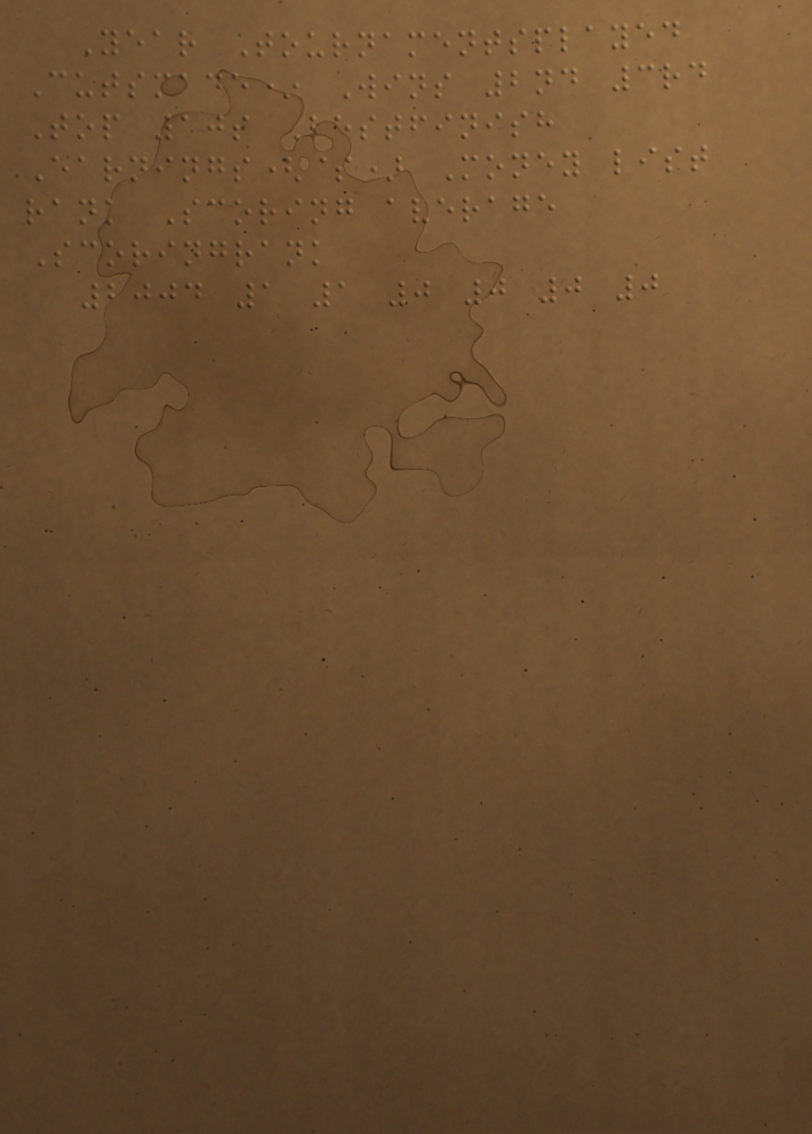Year Tournamentsplayed
Cutsmade* Wins 2nd 3rd
Top 10s Bestfinish
Earnings($) Money list
rank Scoring average
Scoringrank
2004 1 1 0 0 0 0
